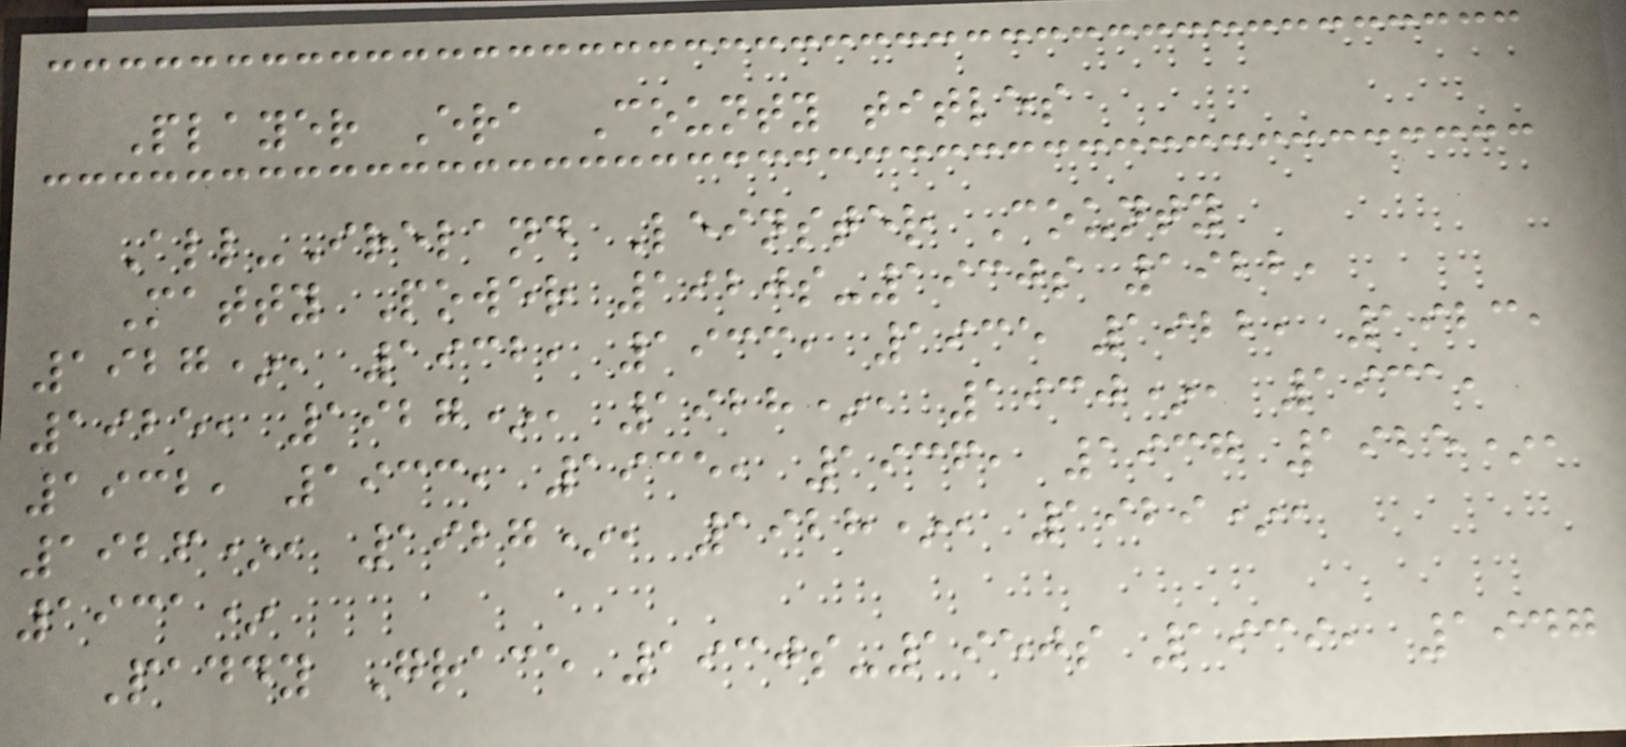Player Era County titles
All-Ireland Leinster County
Matty Power 1920s-1930s 1922,
1927*, 1932, 1933, 1935 1922, 1923,
1925, 1927*, 1928*, 1930*, 1931,
1932, 1933, 1935, 1936, 1937 1925*,
1926*, 1927*, 1928*, 1929*,
1931*
Paddy Grace 1930s-1950s 1939, 1947
